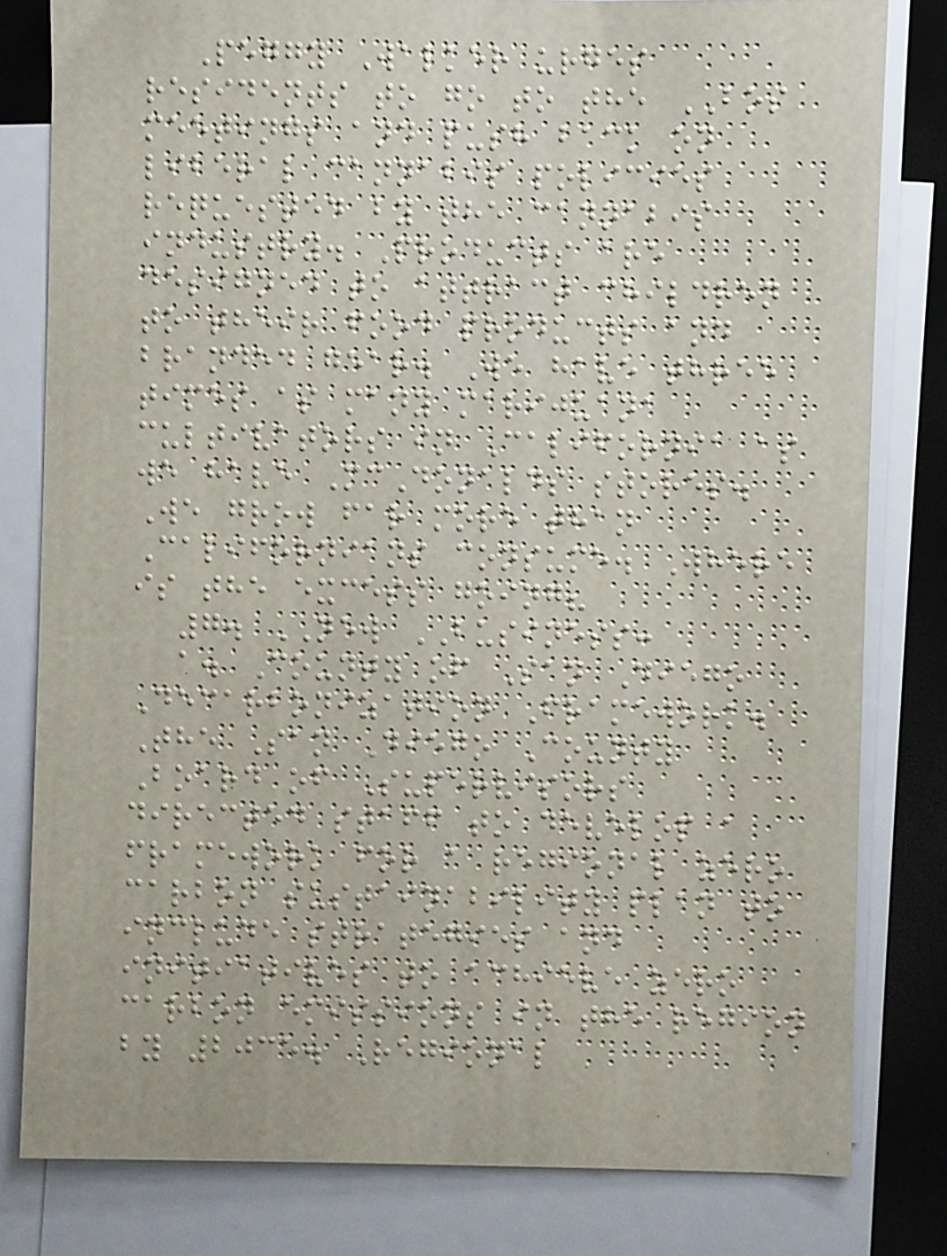Peggy Walker urges
residents to go to the BOS
meetings and push back on
liberal cannabis policies
requested by the cannabis
industry. Products are
designed to attract children
to their food products and
branded gear. We have three
times as many marijuana
cultivators in California as
we have McDonalds stores.
We grow far more than
Californians consume. Where
is the excess going?
7. NEW BUSINESS:
a. County of San Diego
Decarbonization Framework.
The San Diego County
Board of Supervisors
directed staff to develop a
framework for a regional zero
carbon sustainability plan to
include strategies and
initiatives to achieve zero
carbon emissions in the region
by 2035. Regional
